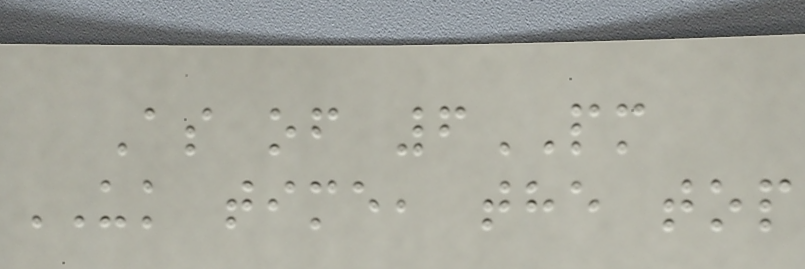As of 6PM
UK time, the top
